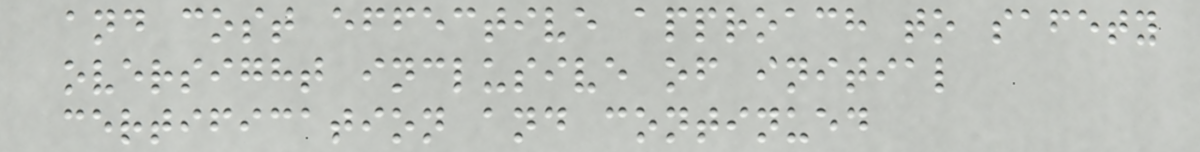and cost effective approach to safety
oversight inclusive of initial
certification and continued
